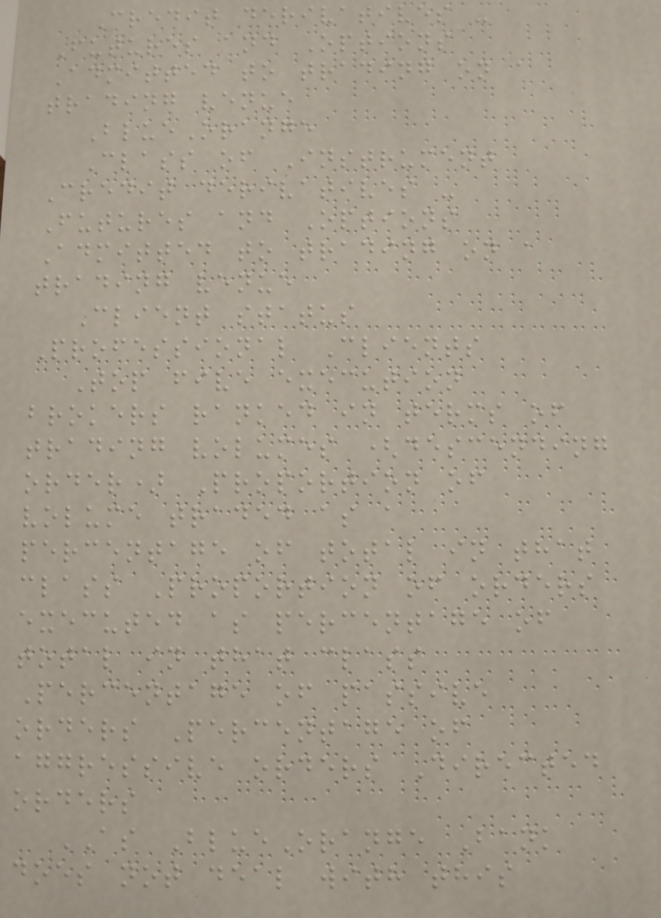Credit derivatives -
Futures and Options
Admitted to trading on a
trading venue
BlueOrange
Class of Instrument
Credit derivatives -
Futures and Options
Admitted to trading on a
trading venue
Client status
Professional Clients
Top five execution
brokers ranked in terms of
trading volumes (descending
order) Proportion of
volume traded as a
percentage of total in that
class Proportion of orders
executed as percentage of
total in that class
Percentage of passive
orders Percentage of
aggressive orders Directed
orders
AS BlueOrange Bank
does not deal with this
